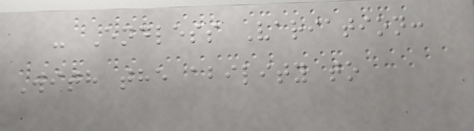- Endless Variation:
With the ability to
